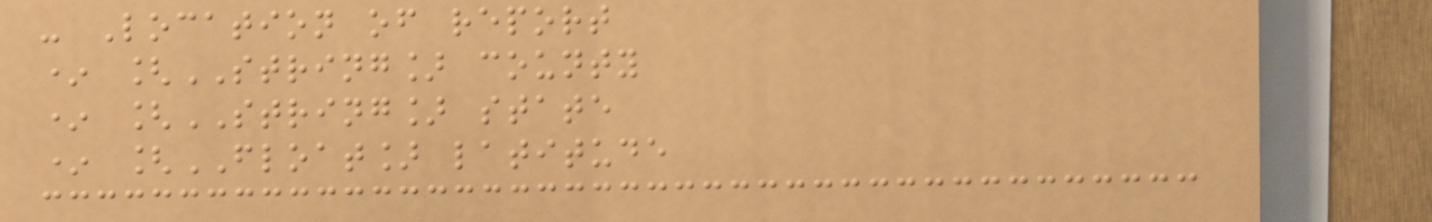- Location of report
* [STRING] county
* [STRING] state
* [FLOAT] latitude
